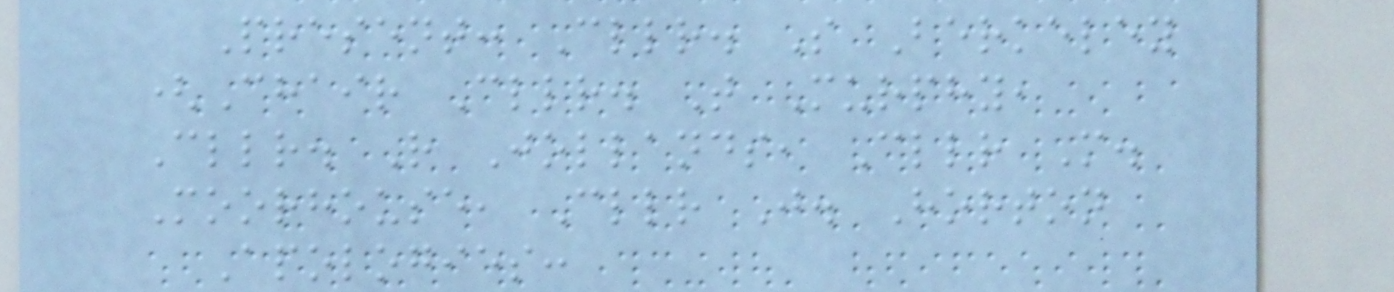Present: Cllr. S Berkeley
(Chair Cllr. T Murphy,
Cllr. R Jollands, Cllr M.
Moorhouse, Cllr J. Horton
Apologies:
